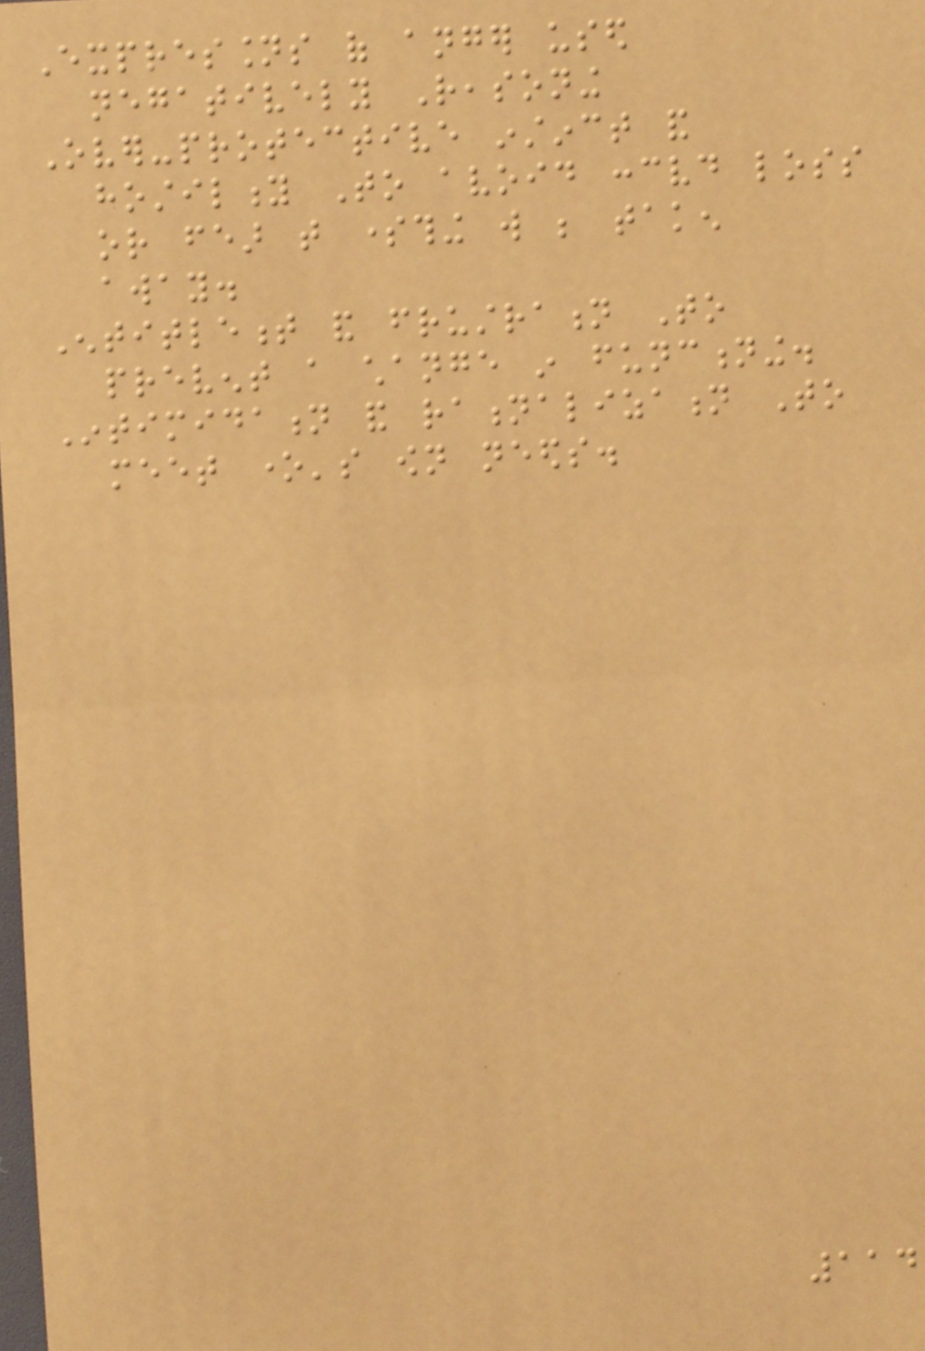Expressions of anger used
negatively Reasoning
Over-protective instinct and
hostility To avoid conceived loss
or fear that something will be taken
away.
Entitlement and frustration To
prevent a change in functioning.
Intimidation and rationalization To
meet one's own needs.
114
